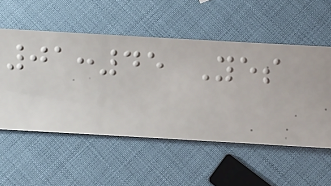01:45 Yes
